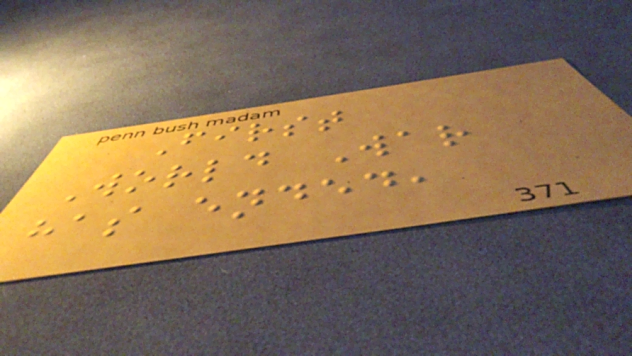First
World War
has ended,
